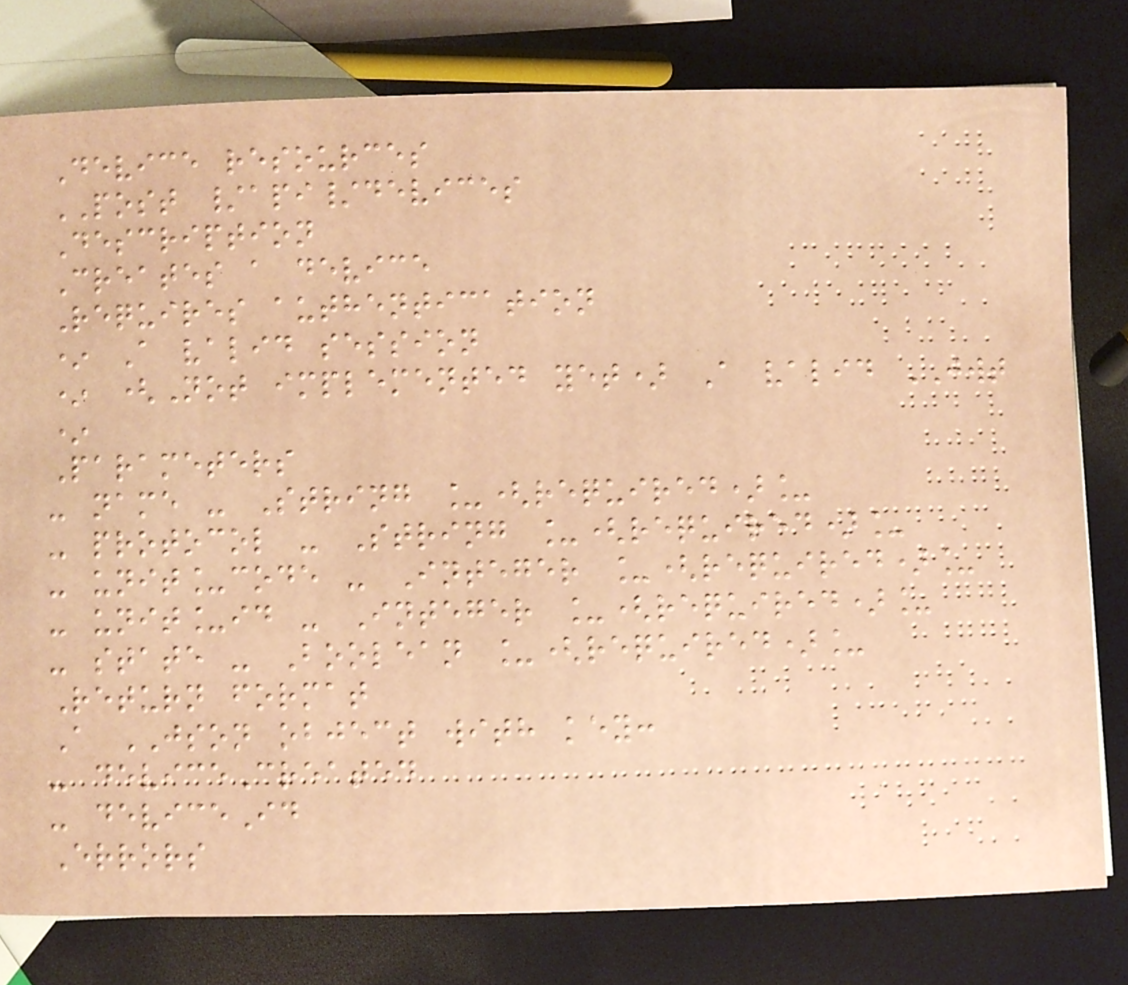Device resources
POST /api/devices
Description
Creates a device
Requires authentication
* A valid session
* (Not implemented yet) A valid JWT
*
Parameters
- name - String _(required)_
- protocol - String _(required)_
- unit_code - Integer _(required)_
- unit_id - Integer _(required)_
- state - Boolean _(required)_
Return format
A JSON object with key:
- deviceCreated
- deviceId
Errors
